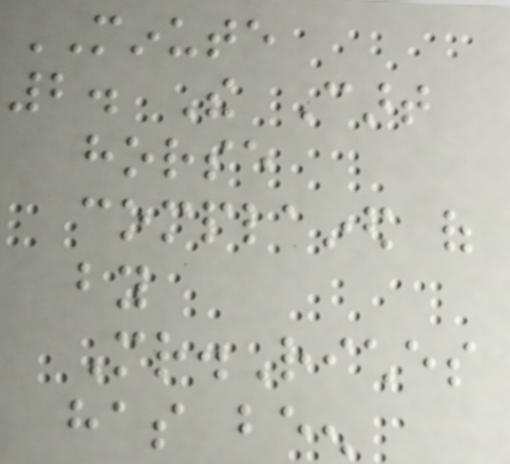MINUTE
2. The Cart
horse
complained of
by
Mr.Riches
has been
